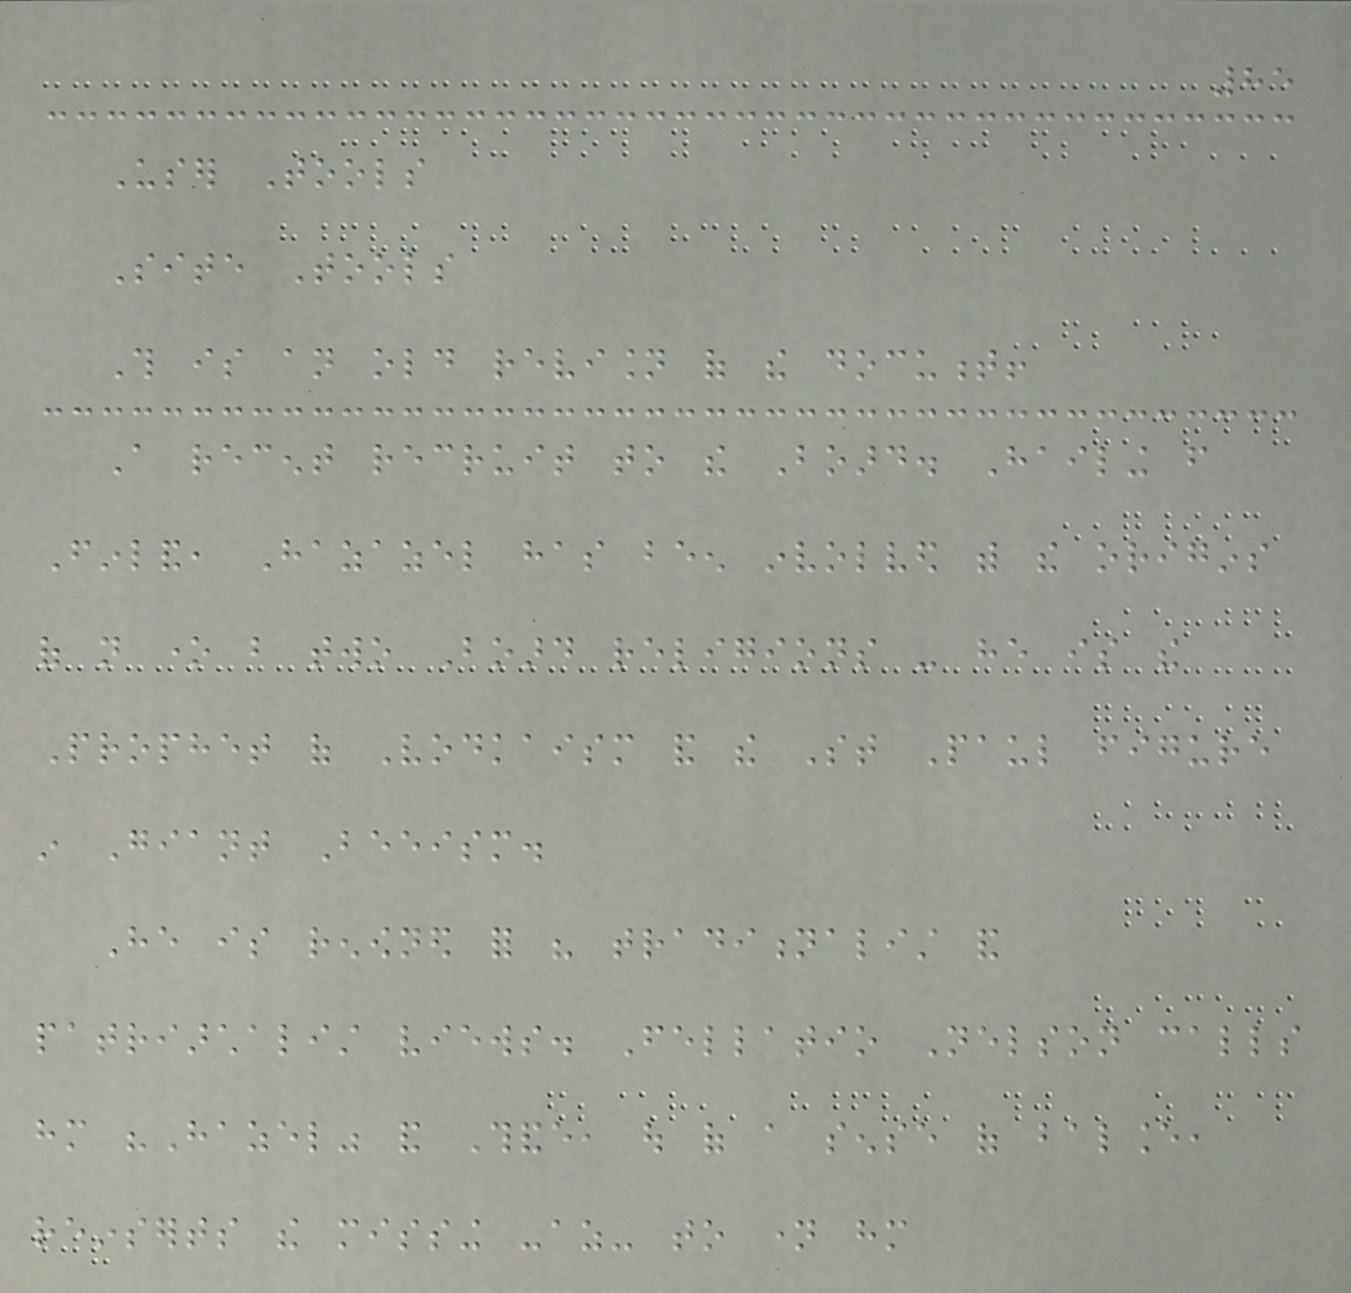85
User Tools
Site Tools
This is an old revision of the document!
A recent recruit to the Board. Hailing from
Finland, Hazazel has been involved with the origins
of not one but two Board religions - he is the
Prophet of Vodkaism and the St Paul figure
in Giant Beeism.
He is renowned for his traditionalist and
patriarchalist views. Fellatio Nelson calls
him "Hazel" and Thande, out of a sense of balance,
reinserts the missing -az- to name him
